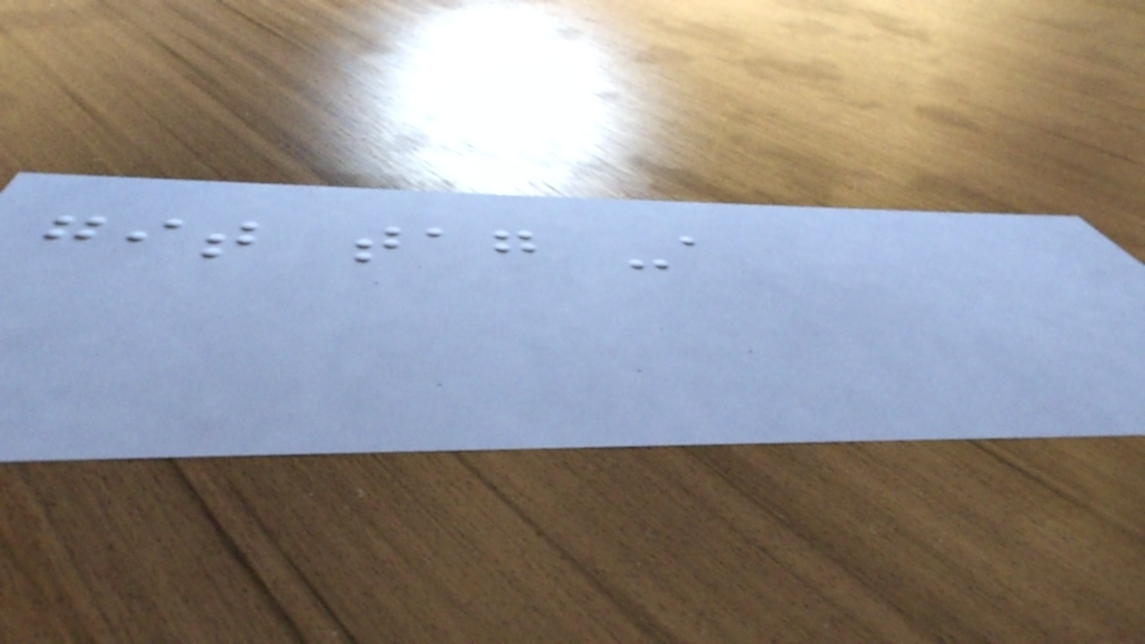git tag -a
